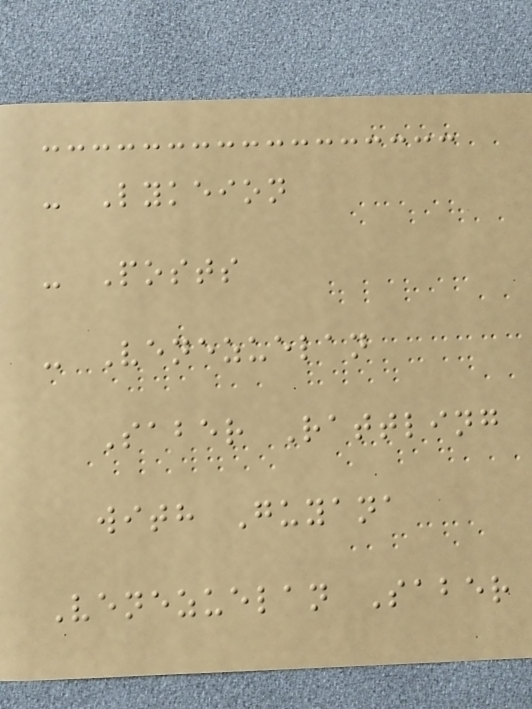- Lykeion
- Posts
- Venezuelan
Saber Rattling
with Guyana
Venezuelan Saber
